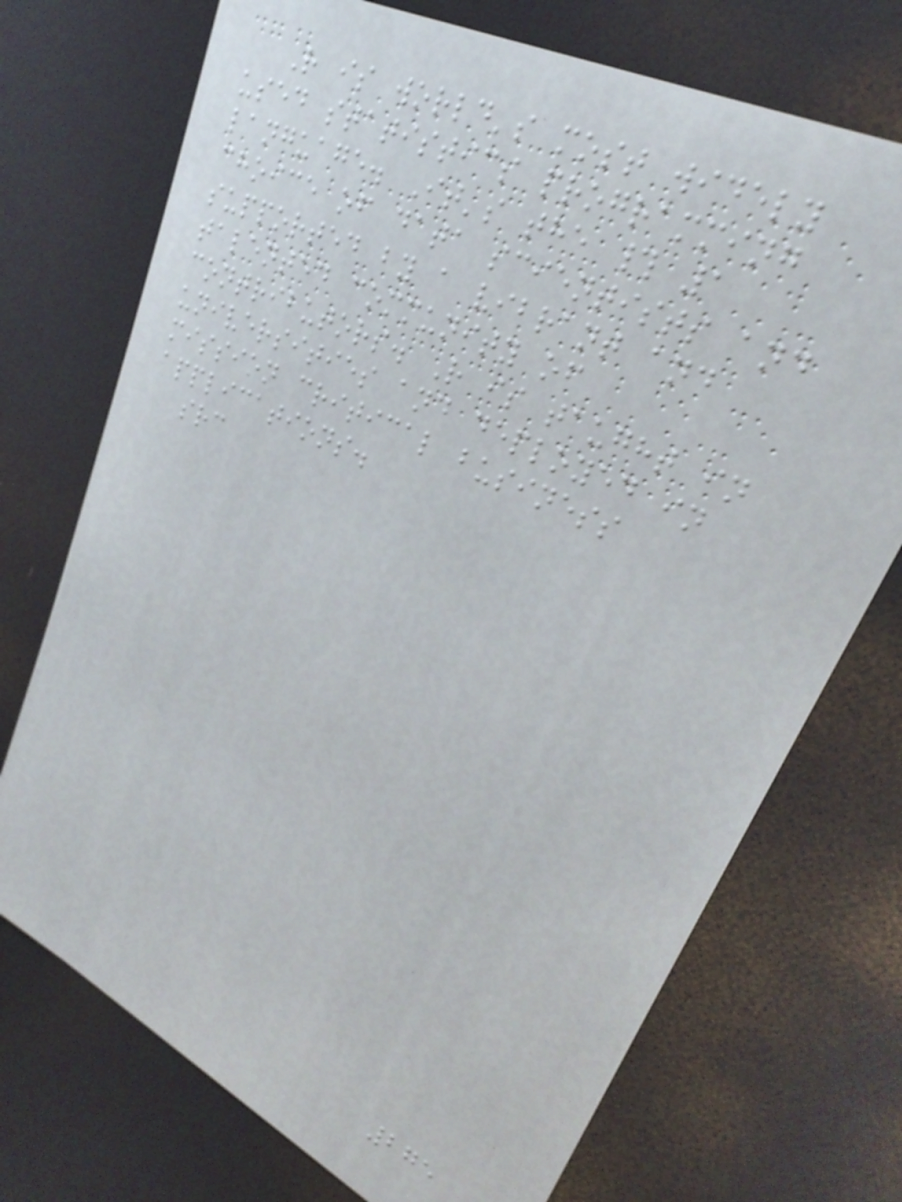R is world's most widely
used statistics programming
language. It's the # 1
choice of data scientists and
supported by a vibrant and
talented community of
contributors. R is taught in
universities and deployed in
mission critical business
applications.
src
275
